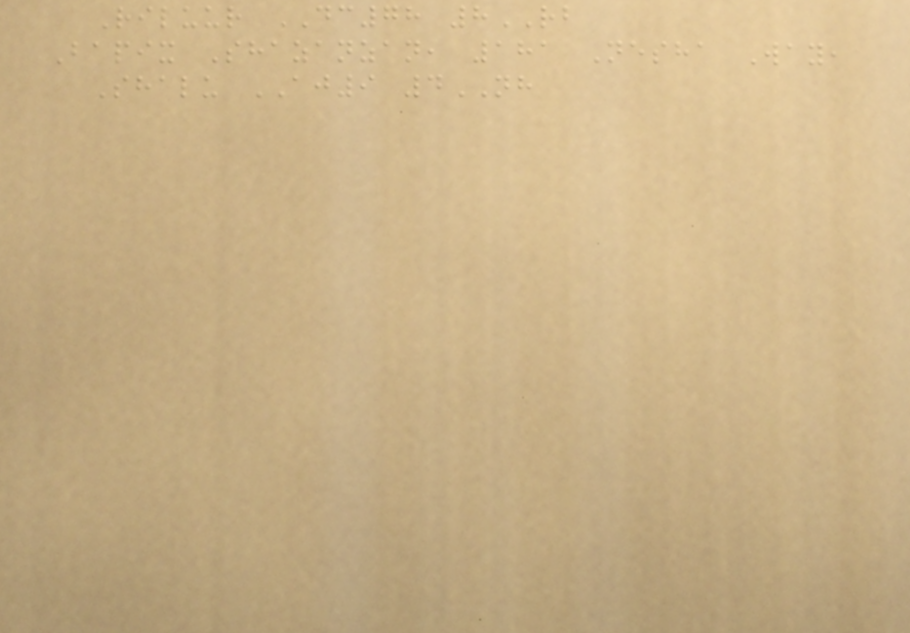Riluur DC78 8RB
Bapix Shazanzan, 181 Nesha Way,
Shalu AJ9 4NH
